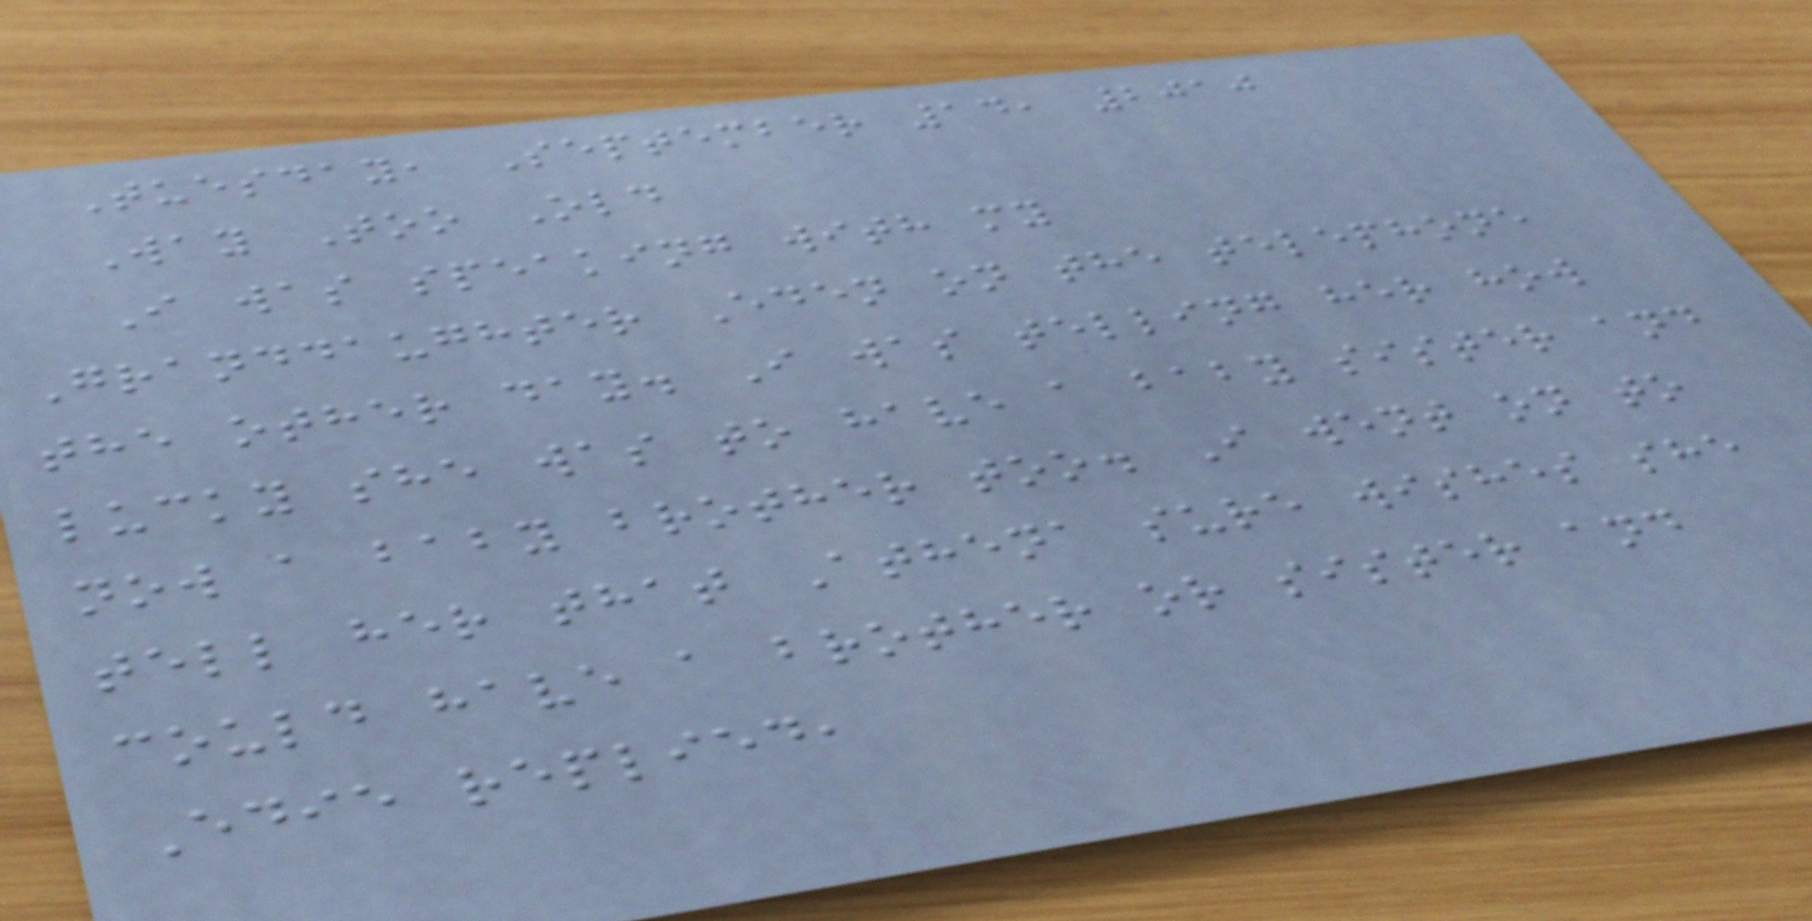Tuesday, September 14, 2010
Way Too Old
I was speaking with my
Granddaughter Eden on the telephone
the other day. I was telling her how
lucky she was to have a baby sister and
now a baby brother too. I went on to
tell her that Athena sure wishes she
could have a brother or sister and
Edie replied,
